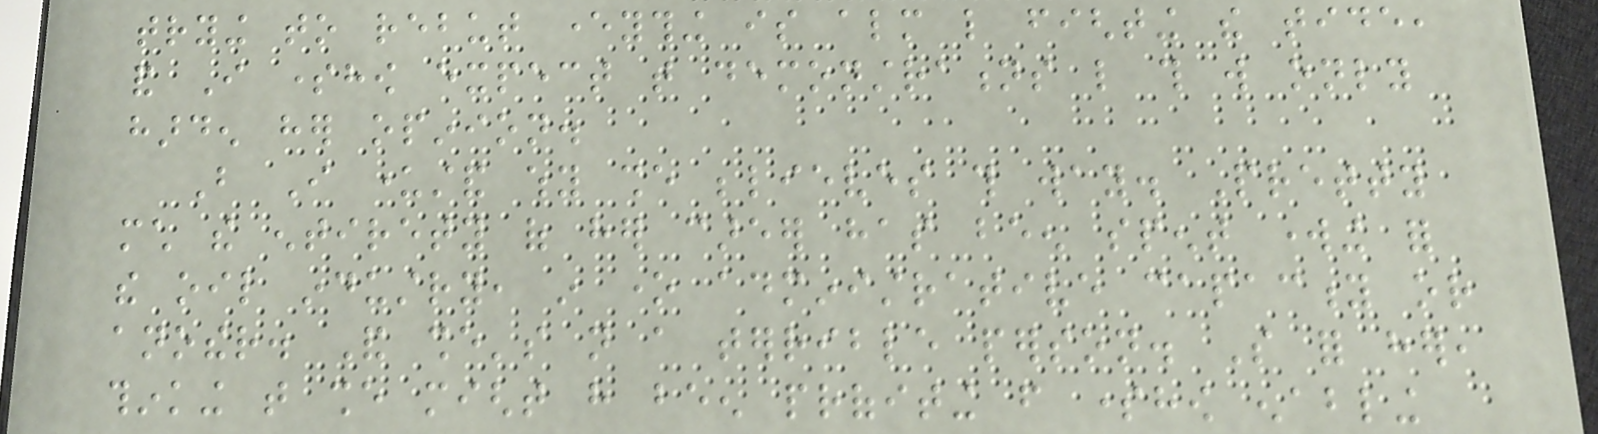trying to rebut everything is almost like fighting the tide,
and I somehow expect that demonstrations like this will only
harden her opinion.
But I understand why she believes this way. Pretty
much the entirety of her career has been spent working for
the oil industry, in one administrative capacity or
another. And she's not a terrible person. So for her,
thinking that she might have been profiting from somehow enabling
